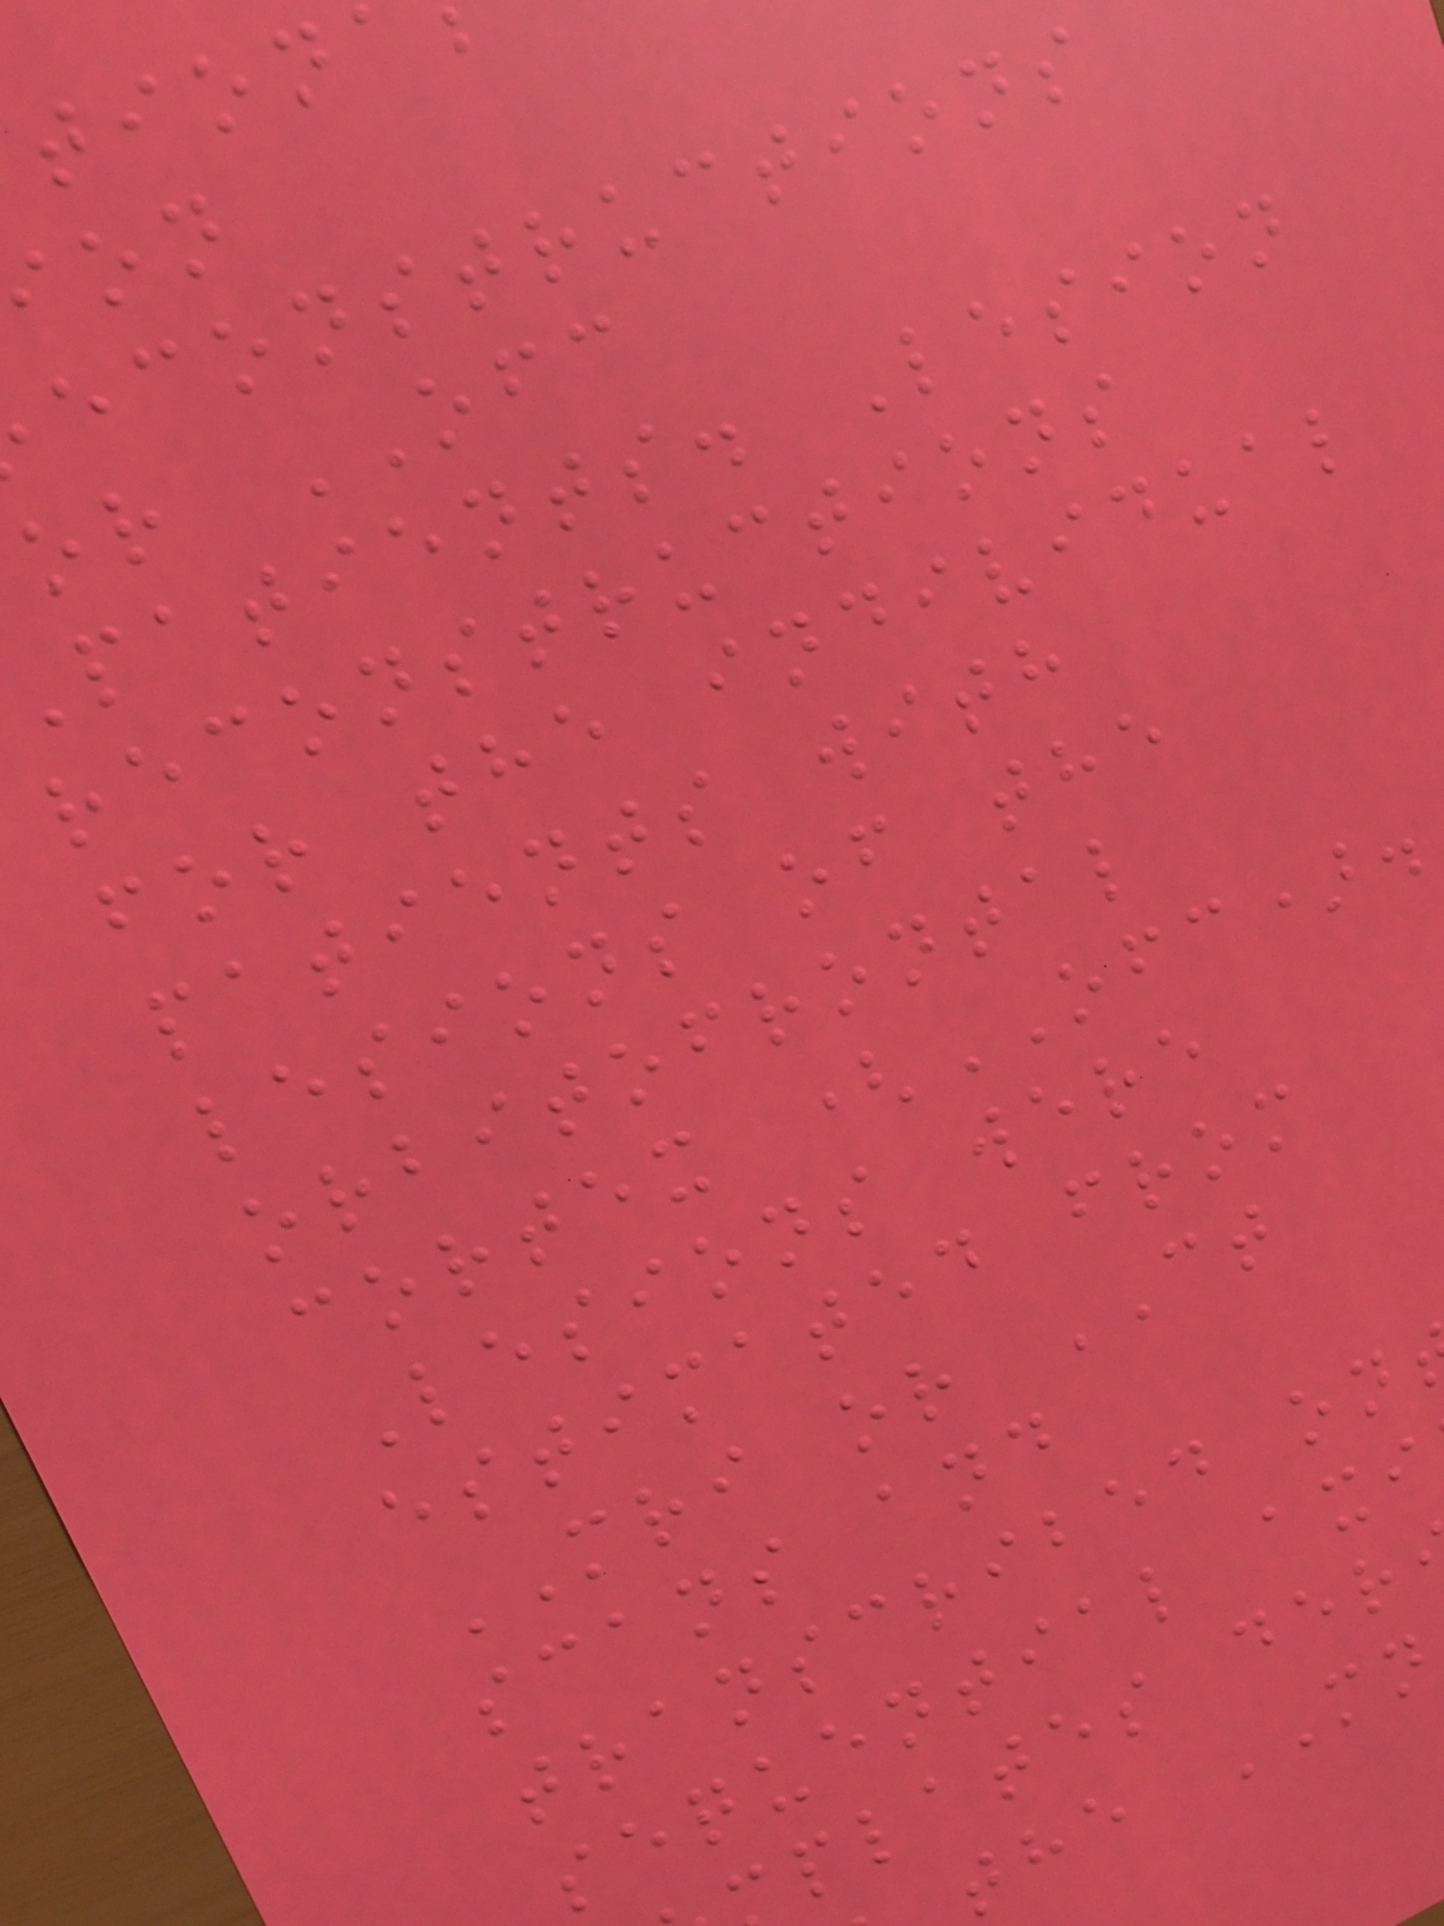econstructions
or OFC
patients. Lesion
reconstructions
for the individual
patients with
lesions of the
orbitofrontal
cortex (OFC).
Lesions were
estimated from
MRI or CT
scans and
transcribed on
sequential axi
plates der
the MN
